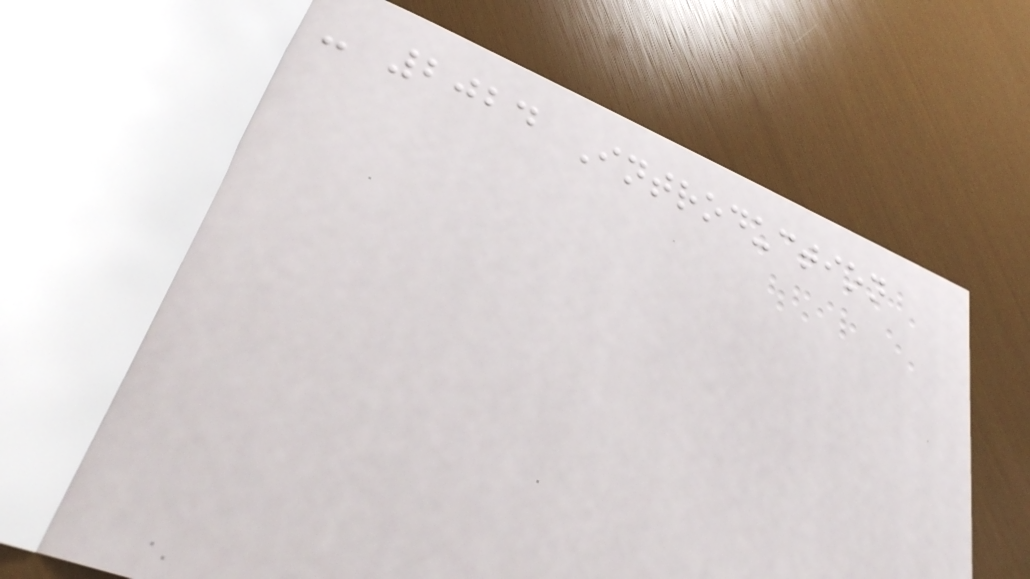- 2024 Introduction
